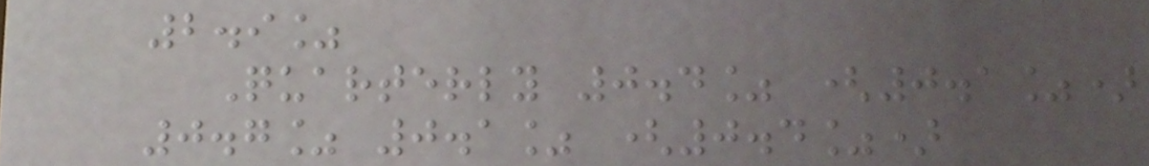2.9%
Quarterly 0.4% (0.1%)
0.7% 0.1% (0.4%)
